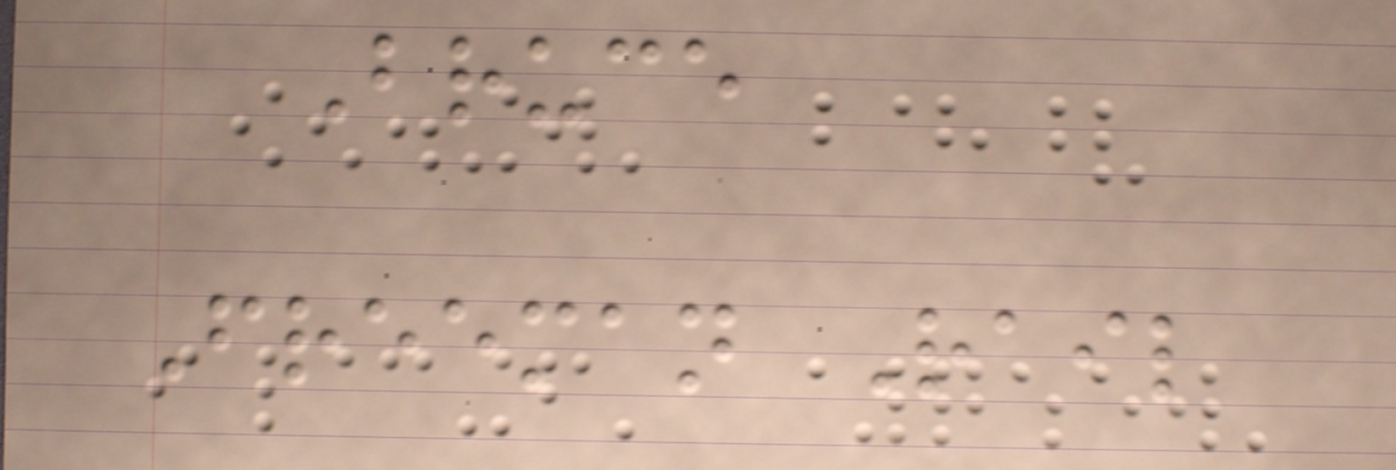Bruce
Freeman Rail
